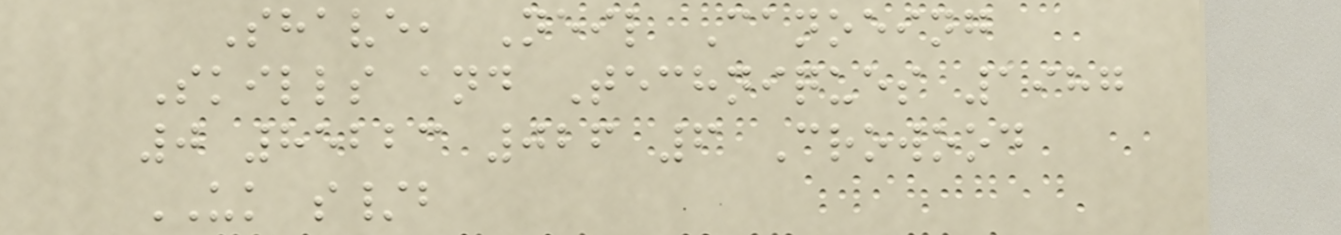Shave, Neil Canoeing
Skills and Techniques 1987
0 85223 026 6 Crowood
UK s/b
